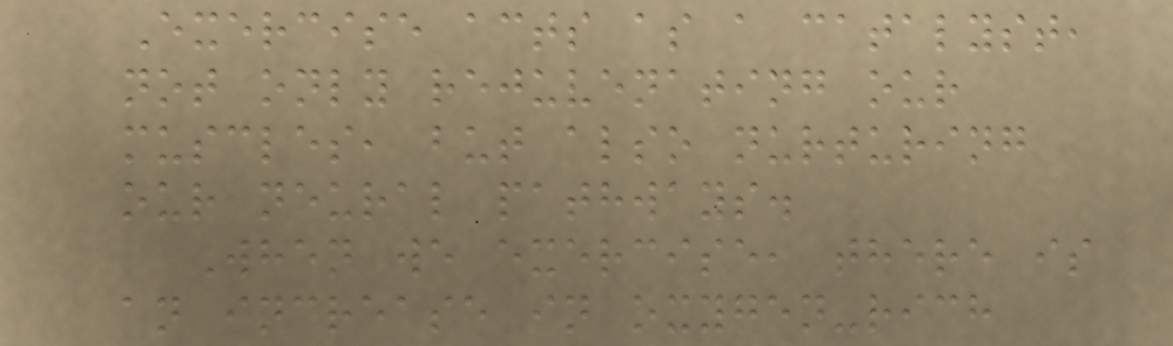Exercise acts as a catalyst,
not only rejuvenating our
muscles, but also nurturing
our neural pathways.
When we exercise, there is
an increase in oxygen-rich
